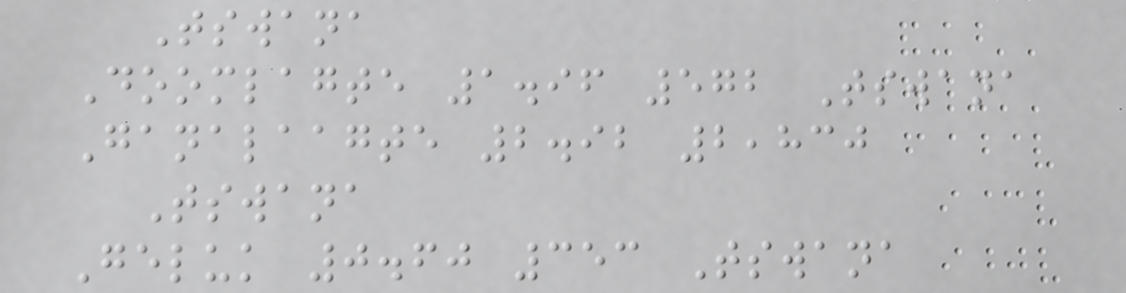Tswana
Doomlagte 1.96 572 Tswana
Ganalaagte 2.92 2,830
Tswana
Geluk 0.60 353 Tswana
